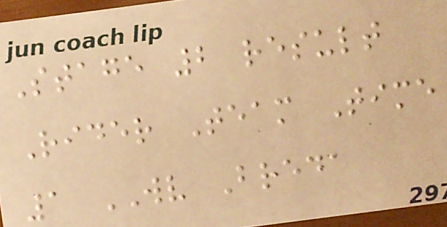Stage 2 result
Rider Team Time
1 WV Breda
